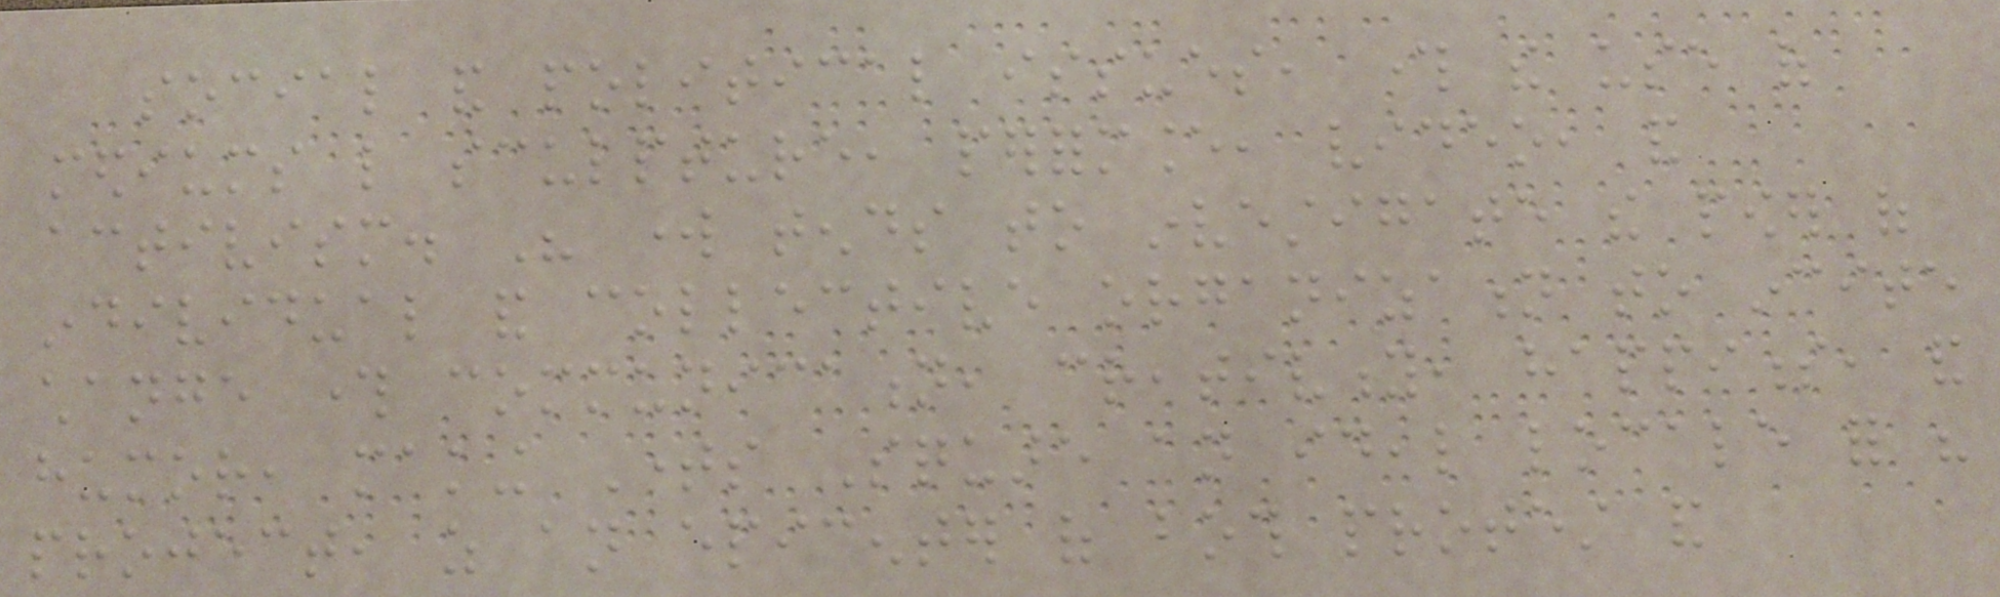social and political issues, through the use of
mediums like sculpture, performance, video, and
activism. His work tends to investigate the power of
individual and collective organization to incite
change through communication, creativity, happiness, and
humor, making Times Square an ideal locale for his
project, as an epicenter of both protest and
